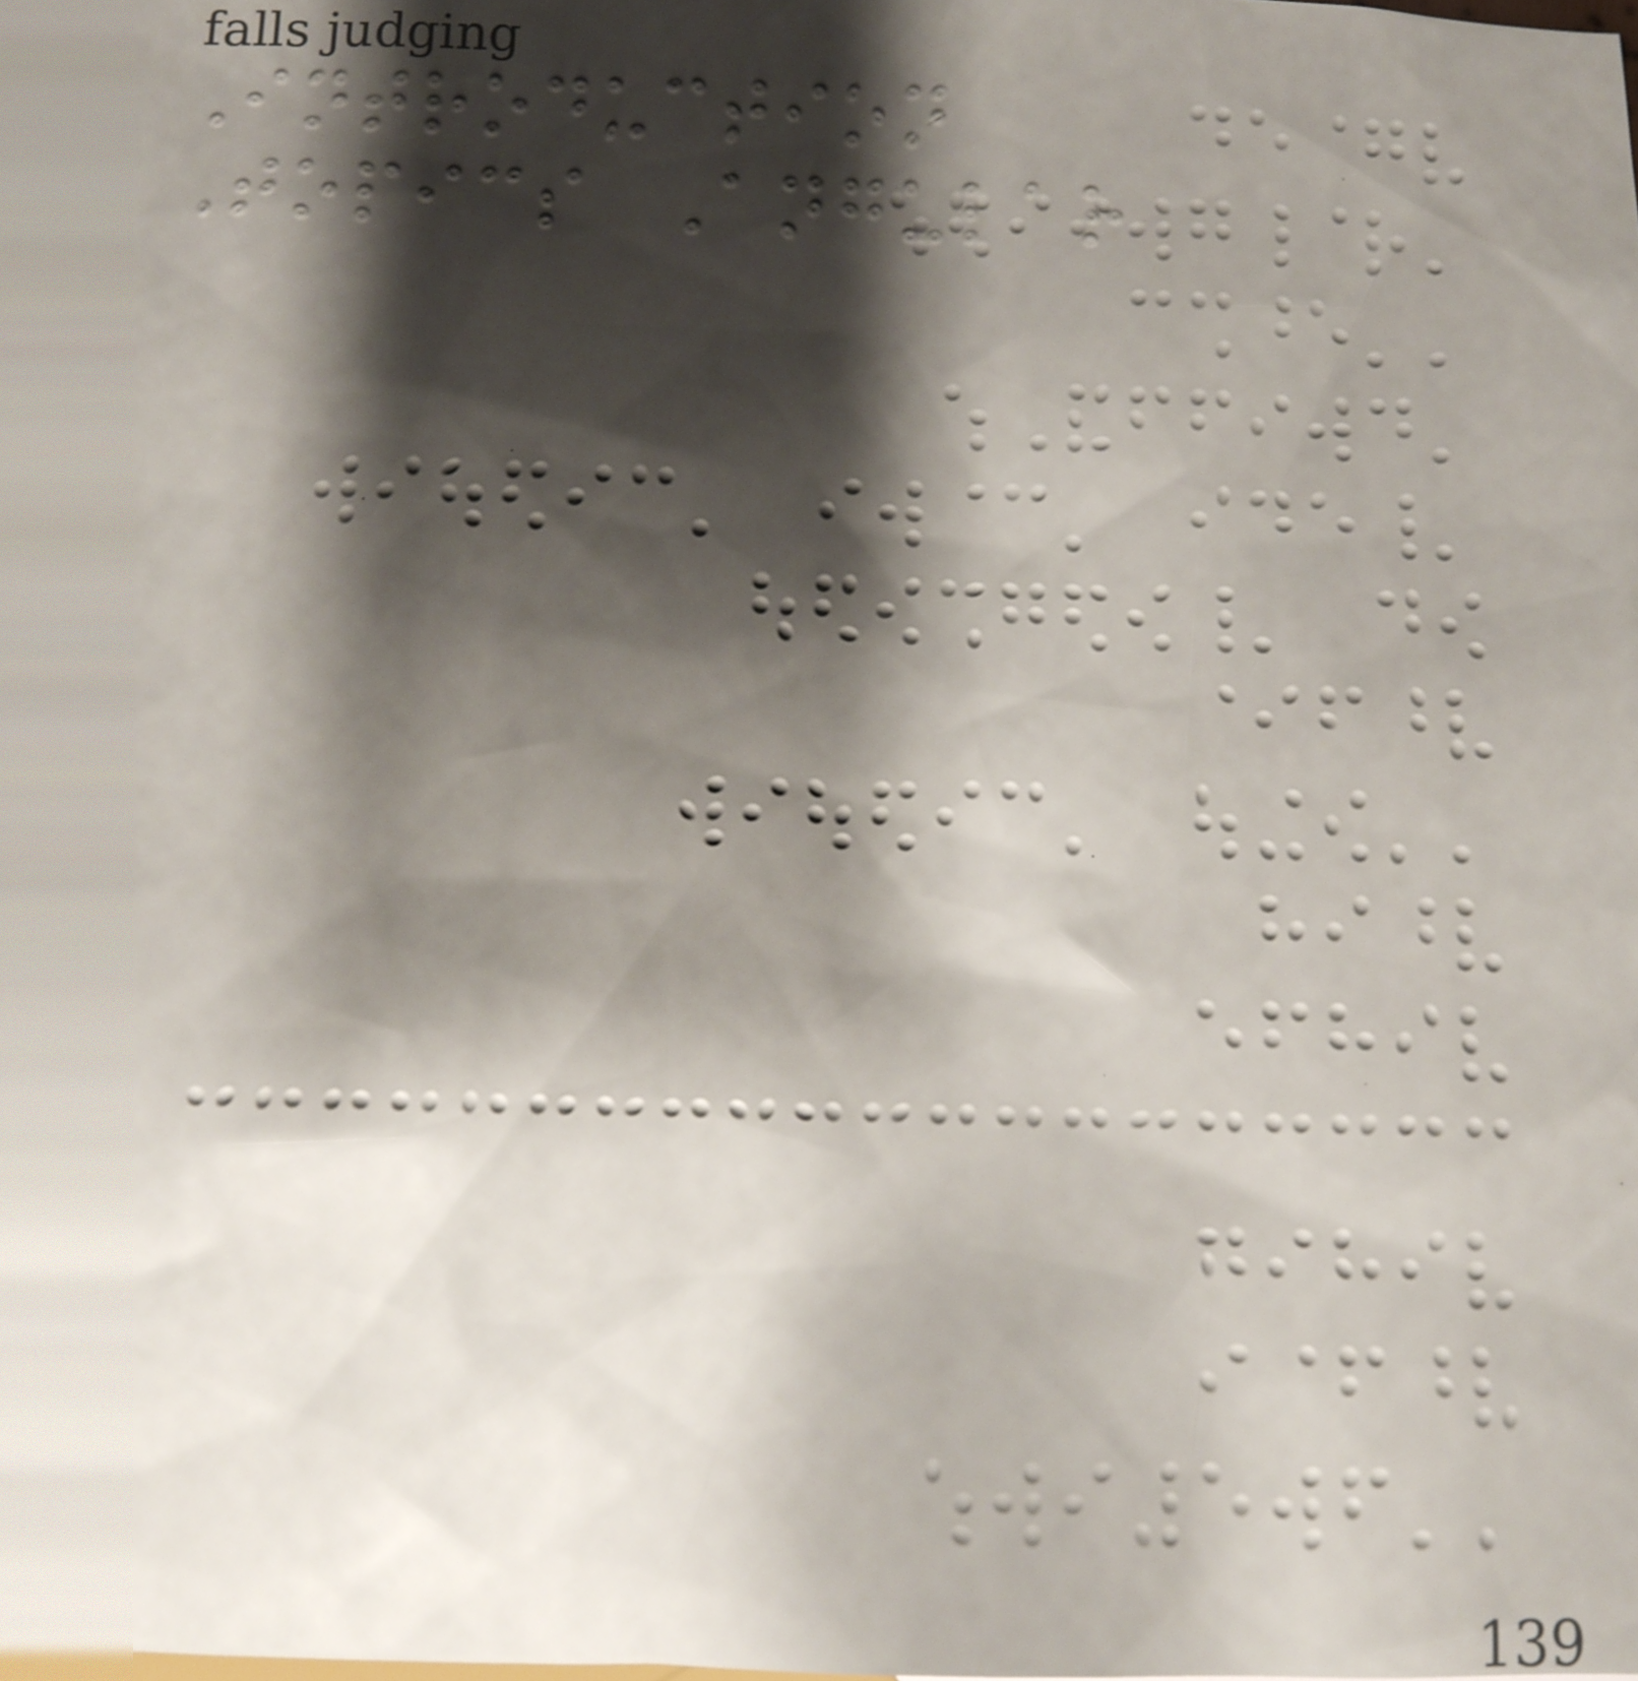Introduction
Topics Angular
